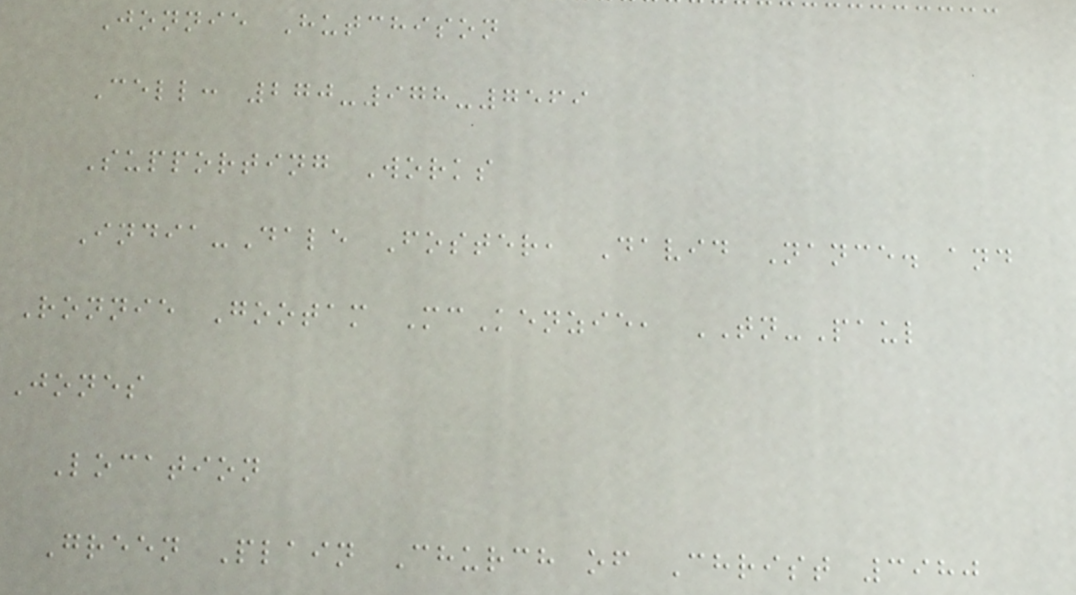Jonnie Hutchison
Cell: 270-978-7569
Supporting Works
India-Dale Foster, David Nance. and
Ronnie Gootam McKenzie, TN-Paul
Jones
Location
Green Plain Church of Christ 3980
